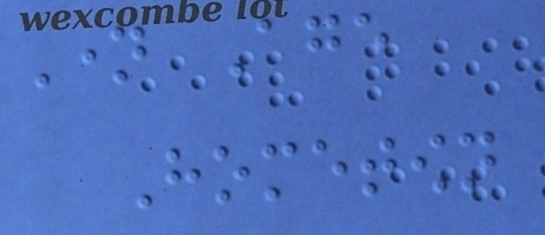Name Age
Hometown
